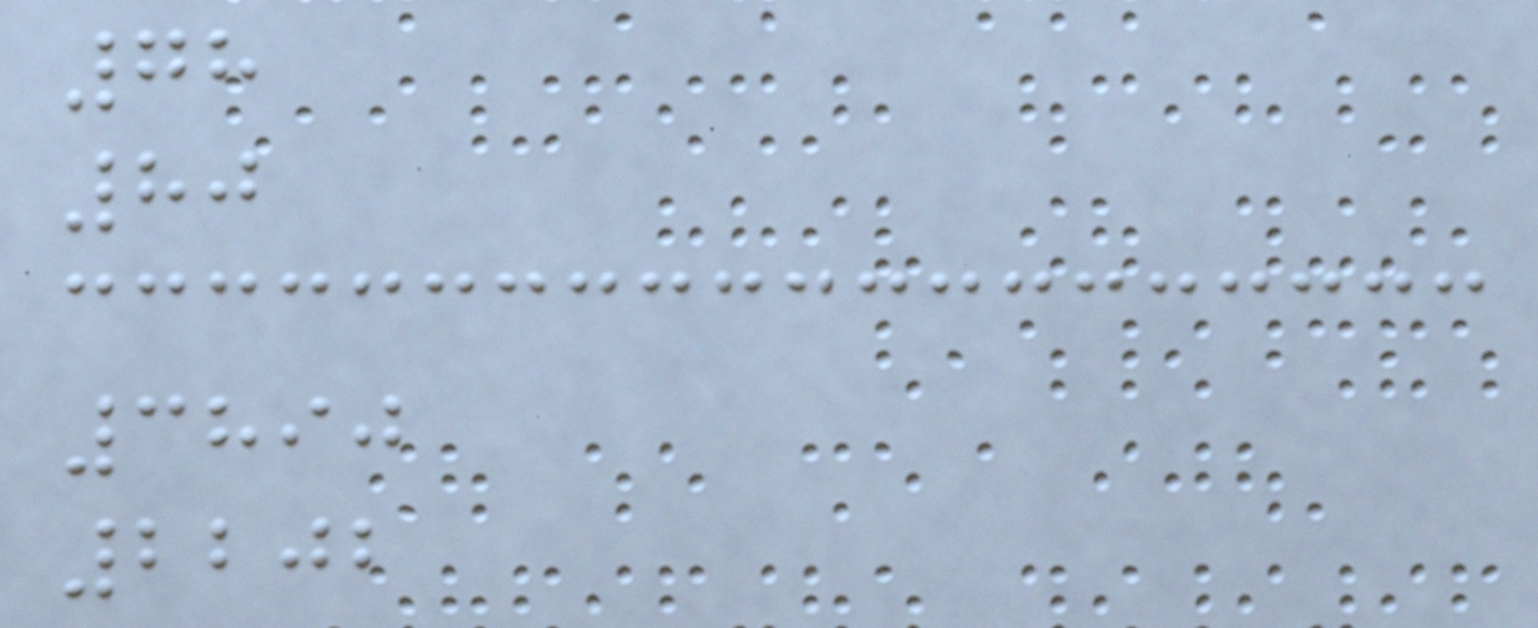78
80
3890
2202
